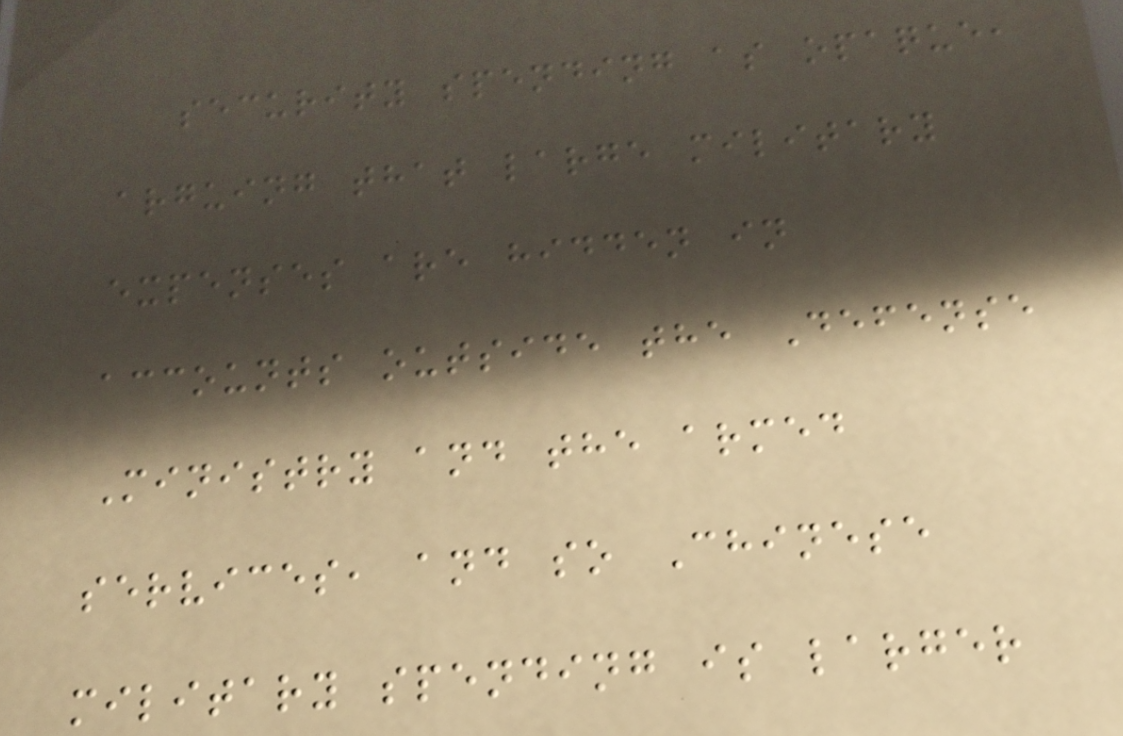security spending as opaque,
arguing that large military
expenses are hidden in
accounts outside the Defense
Ministry and the armed
services, and so Chinese
military spending is larger
